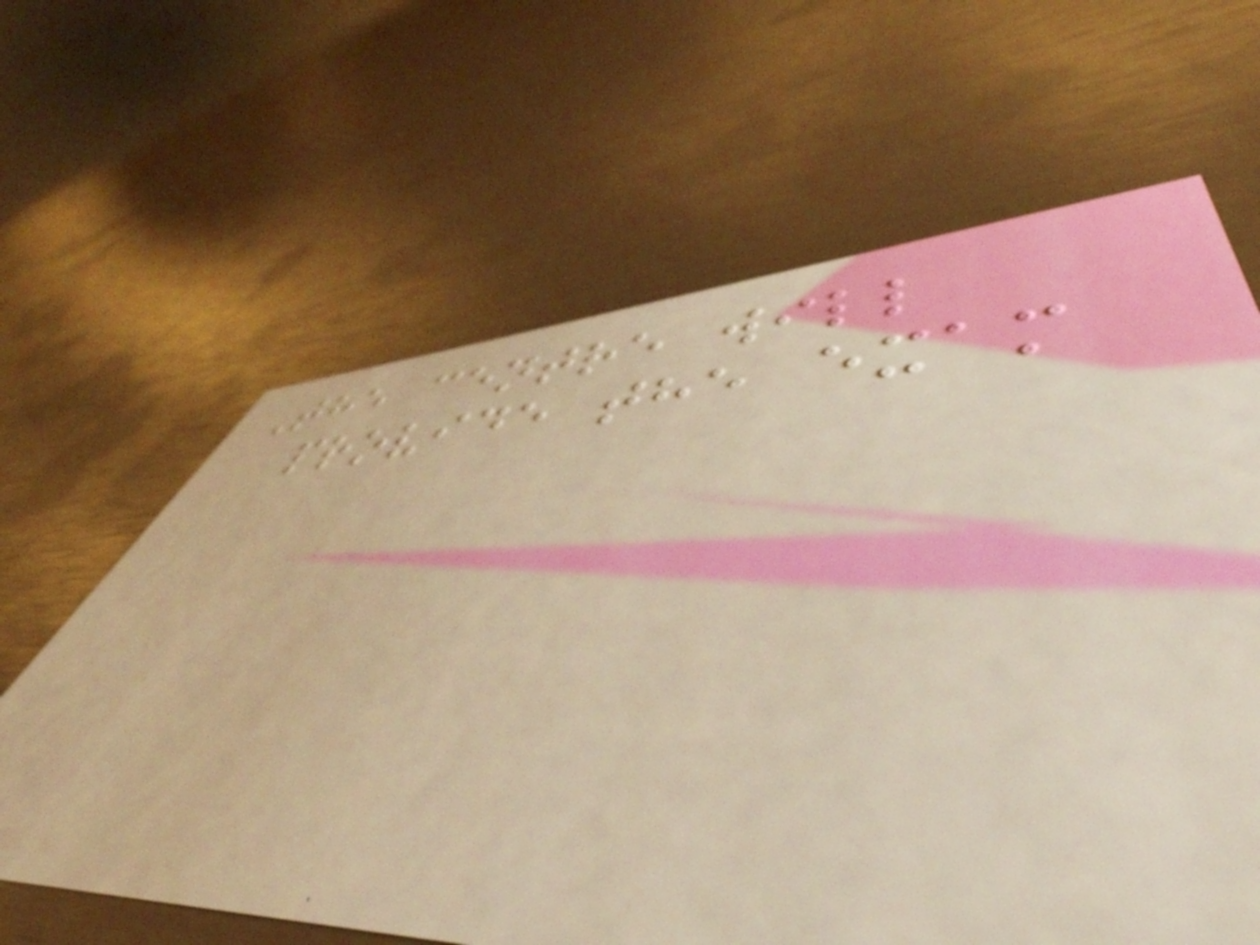The centre will
provide the exam
